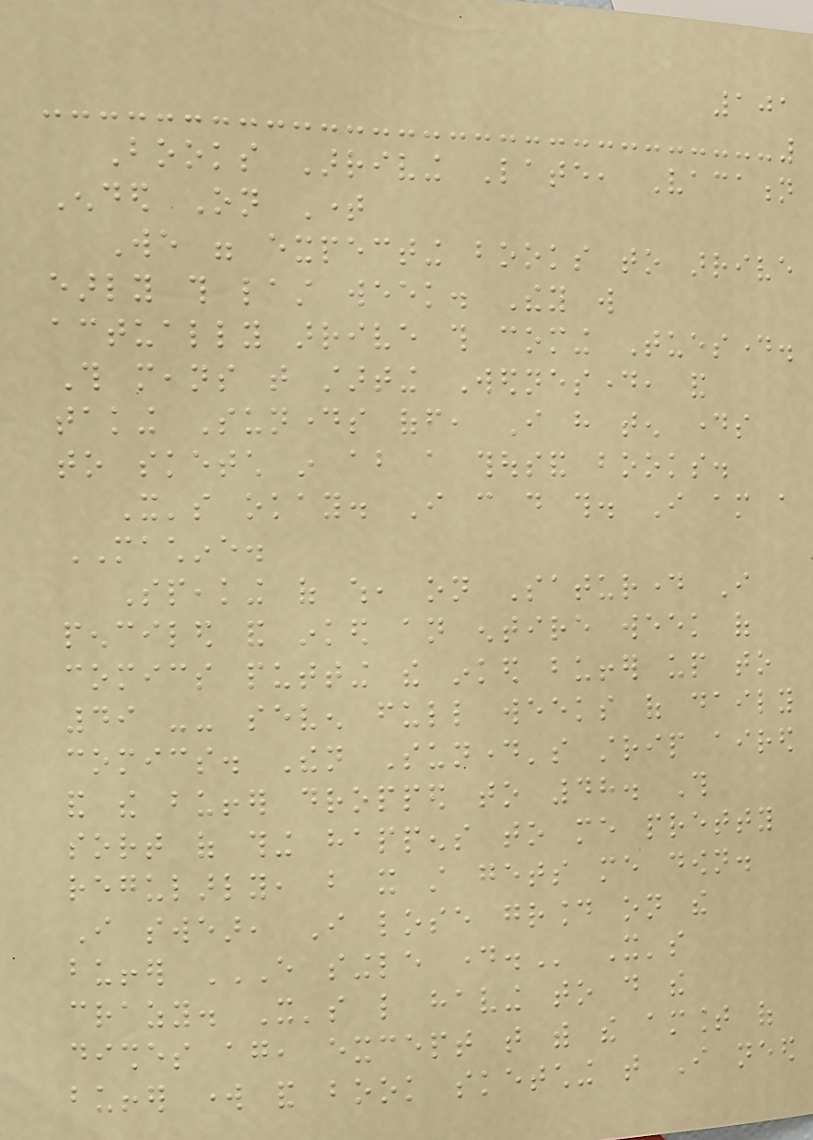101
Books Arriving Late, Vacation
Ended On Time
We were expecting books to arrive
early this last week. They will
actually arrive this coming Tuesday.
This means that starting Wednesday, and
taking Sundays off, I have ten days
to sketch in about a thousand books.
It's okay. I can do this. I am a
MACHINE.
Speaking of which, on Saturday I
penciled and inked an entire week of
comics putting the inked buffer up to
49 -- seven full weeks of daily
comics. Then Sunday's strip aired
and the buffer dropped to 48. This
sort of thing happens to me pretty
regularly, but it still gets me down.
I swear, I lose ground on the
buffer EVERY SINGLE DAY. It's
crazy. It's like having to do the
dishes again, except that with the amount of
buffer work and book sketching that I need
